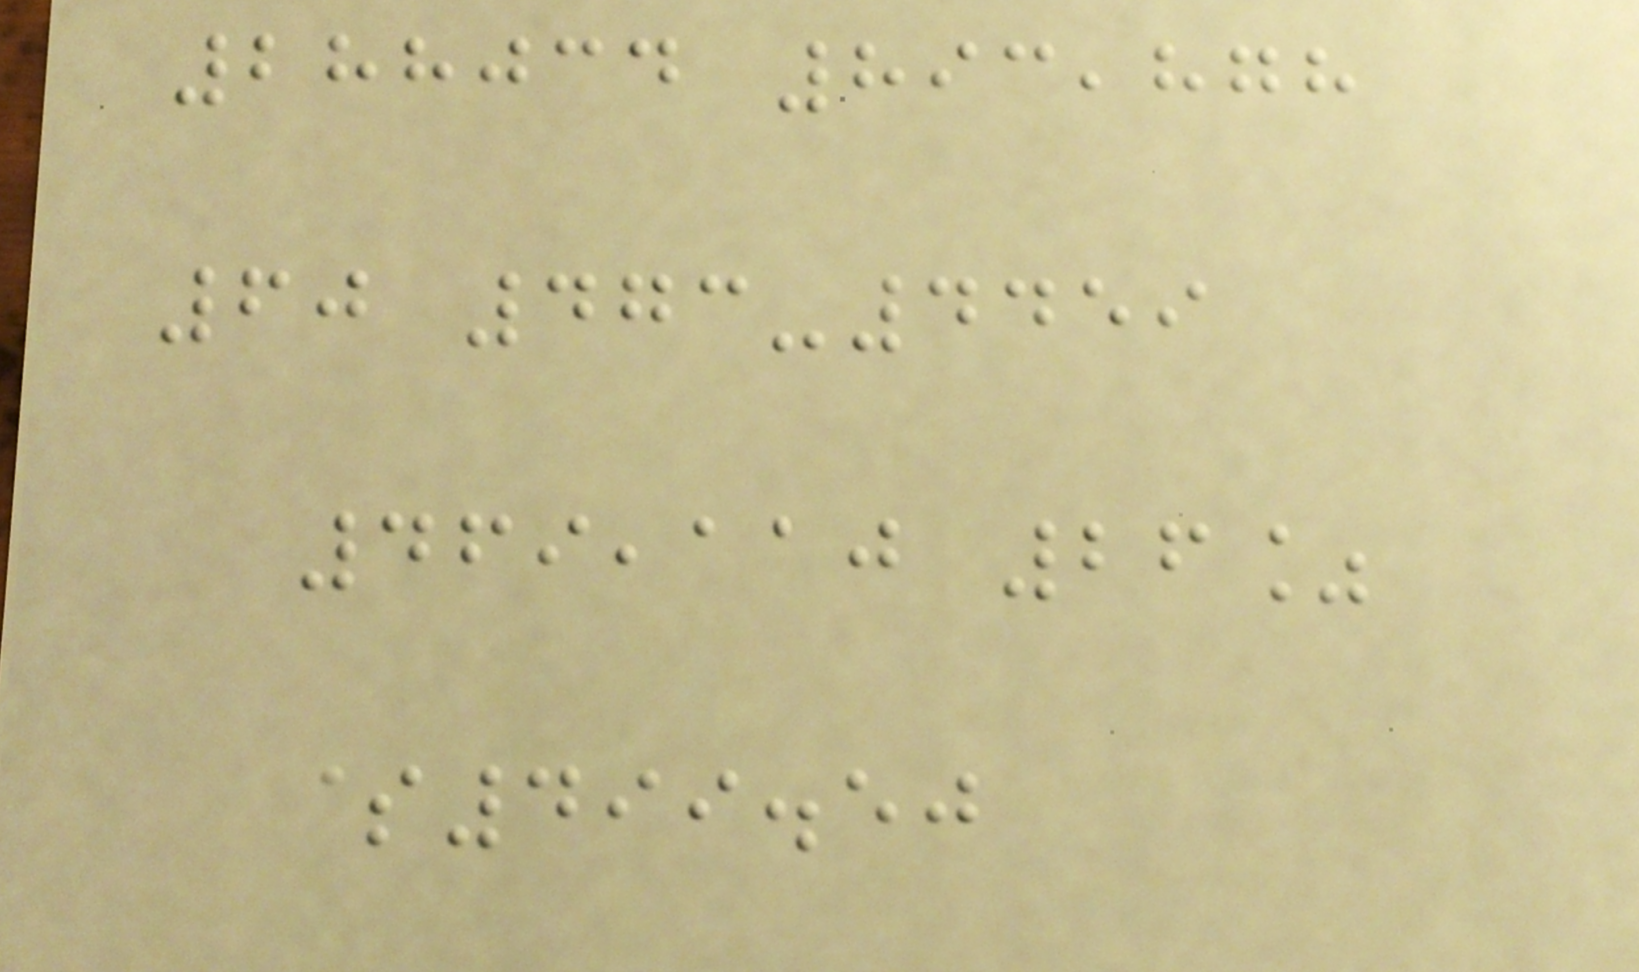288034 893,878
60 473-4459
469,110 26%
$499.50
